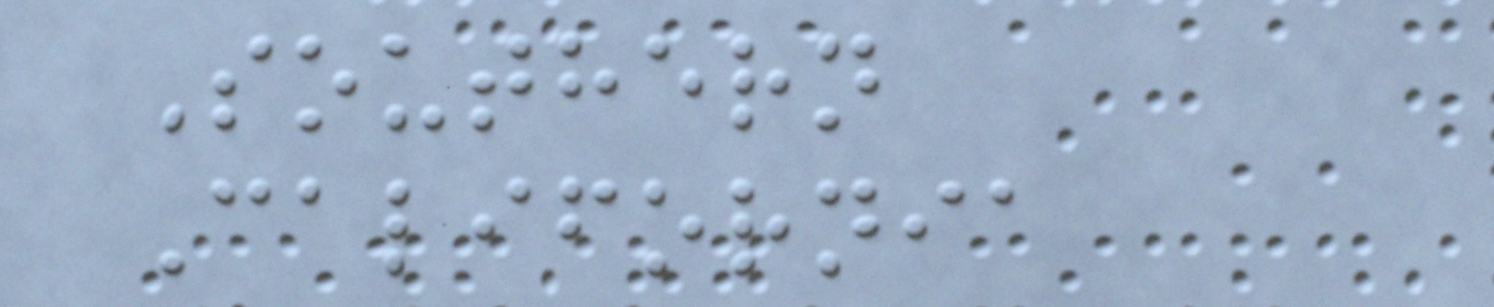Southern
California
